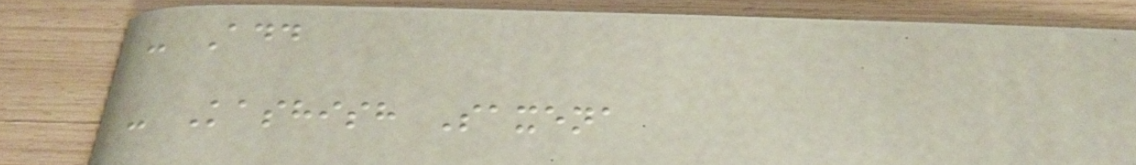- Add
- Kashish Saxena
